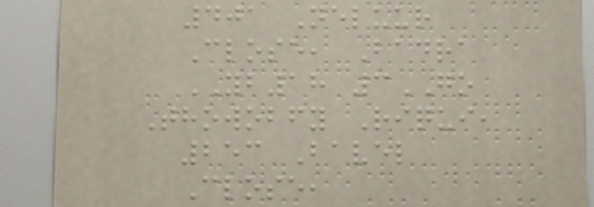401 Neluur
Close, Badra
YB18 3GO
Thowobfy Riqui,
253 Bavel
Close,
